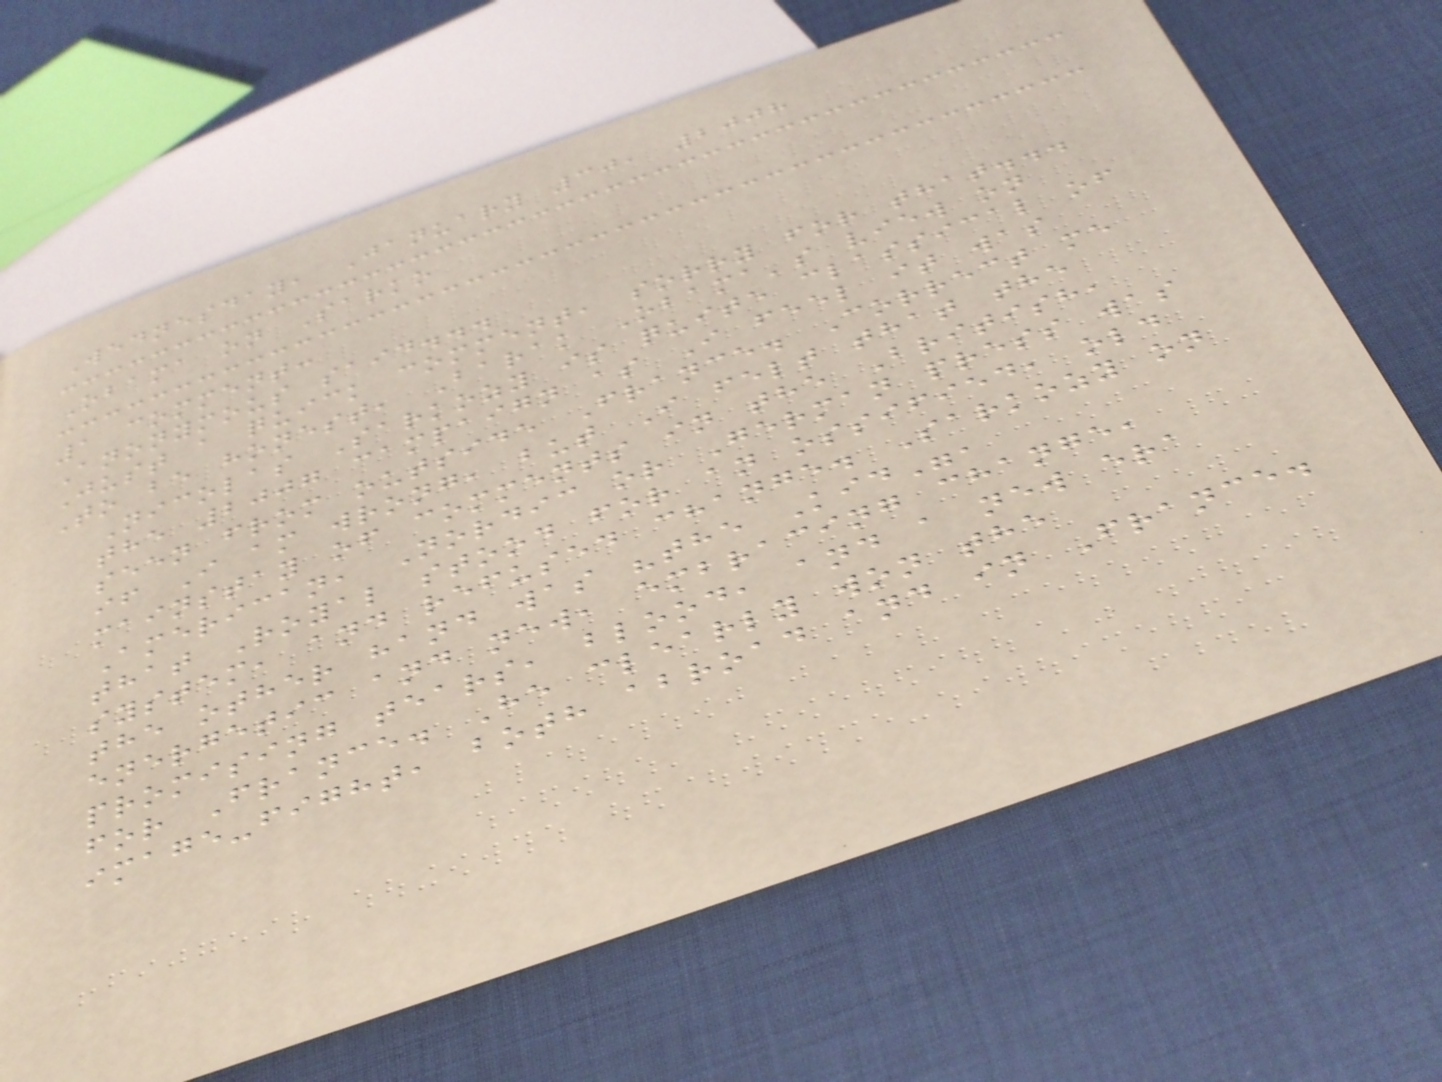Wednesday, January 30, 2008
Obama on Sarko
1 comment:
Anonymous said...
Just a quick comment, sorry for that...
To be honest, Barak Obama's view on
Nicolas Sarkozy is quite classical of
the 2007 campaign as I feel it was
seen from outside France. Correct me
if I am wrong, but I felt that the
mainstay of comments in the British,
American, Nordic or German press was
that Royal stood for an ossified, old
system, and refused change. Sarkozy on
the other hand was "the Kid",
energetic and new, embracing change,
promising tears, blood, and a new era
for France. He clearly won the
image-fight, both abroad and in France.
